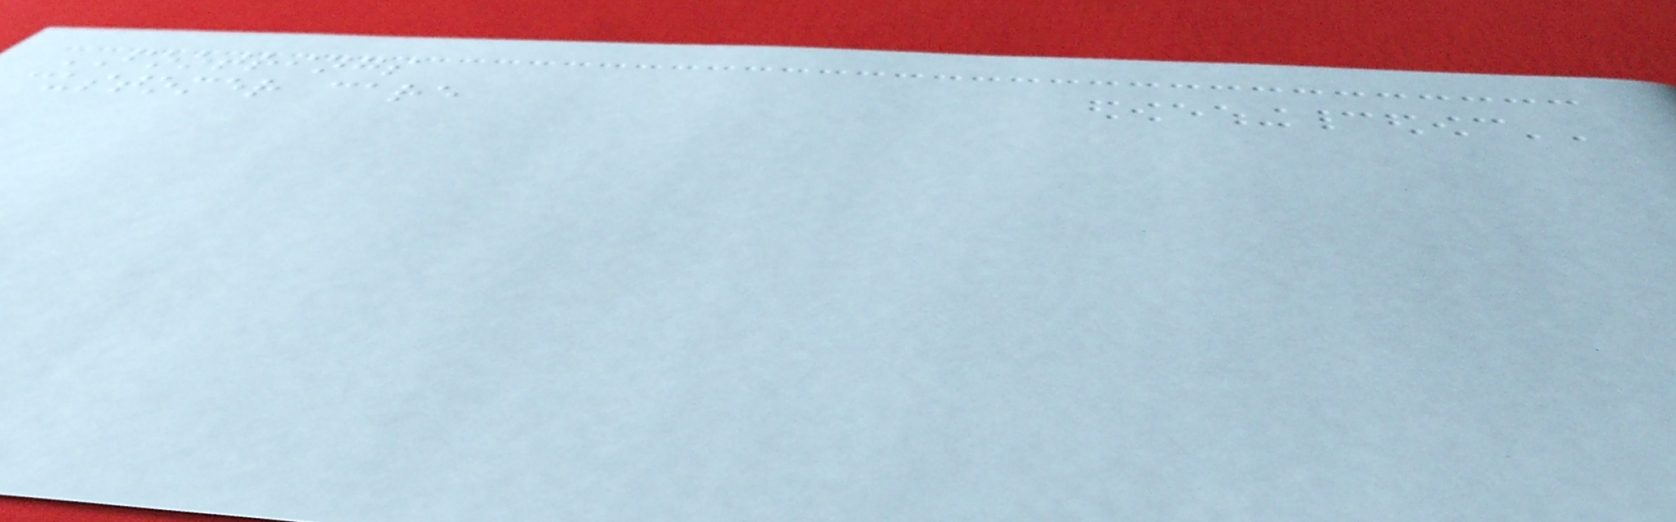FOOTRINGS
customer care
